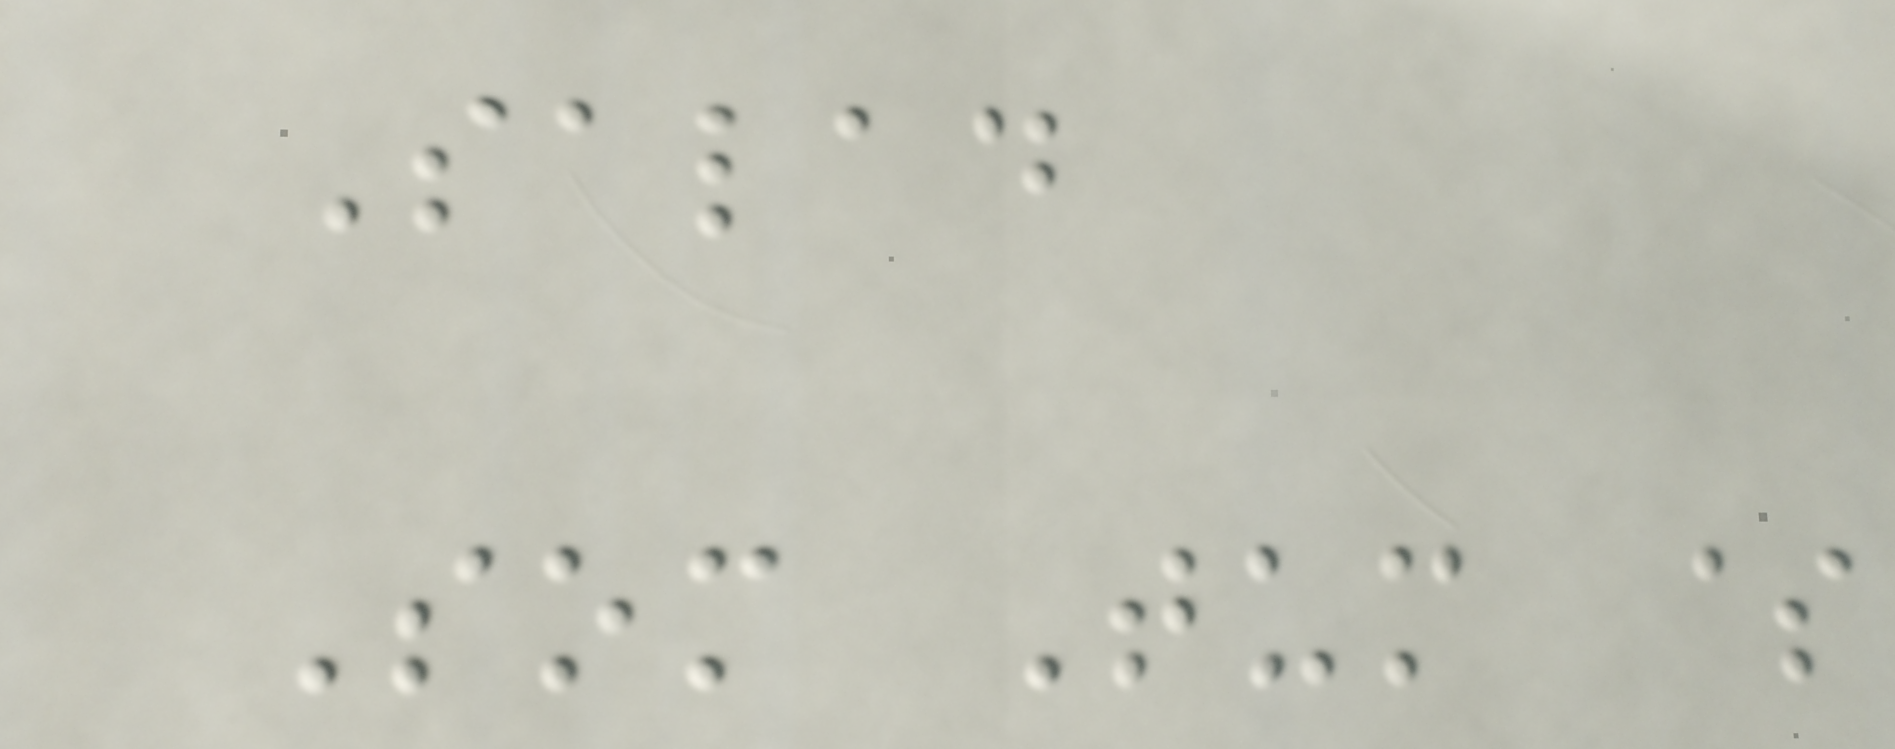Salad
Som Tum $
